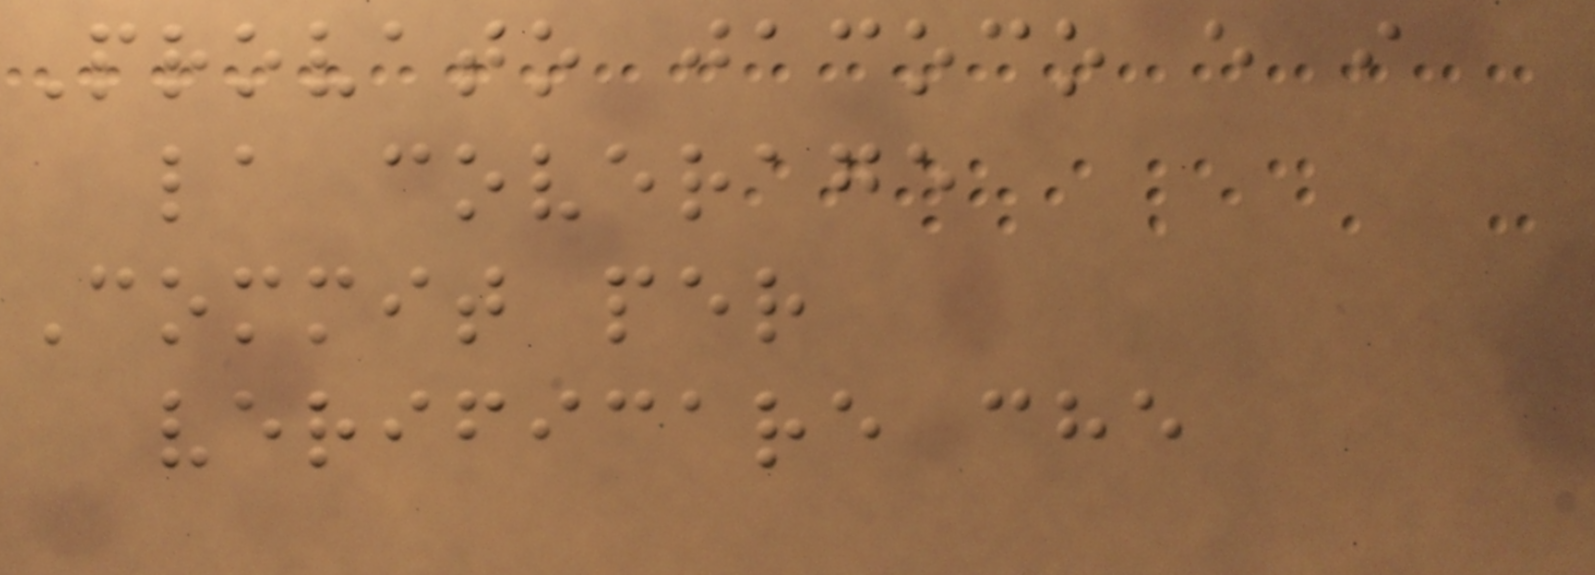Provato jacoco e i
la coverage
Commit per
verificare che
